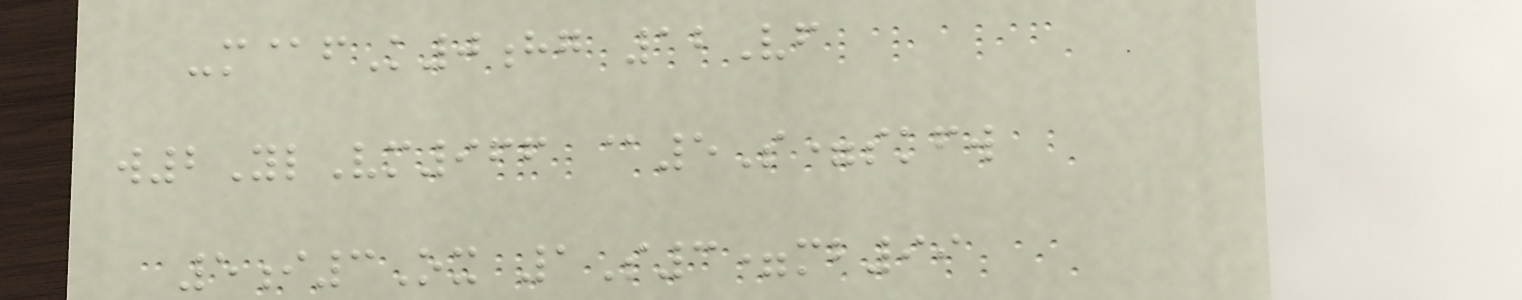-m@fK0hg 12Vf
w2YlVm966 @5S=skfw
5i3Ox 1S3=mb99
